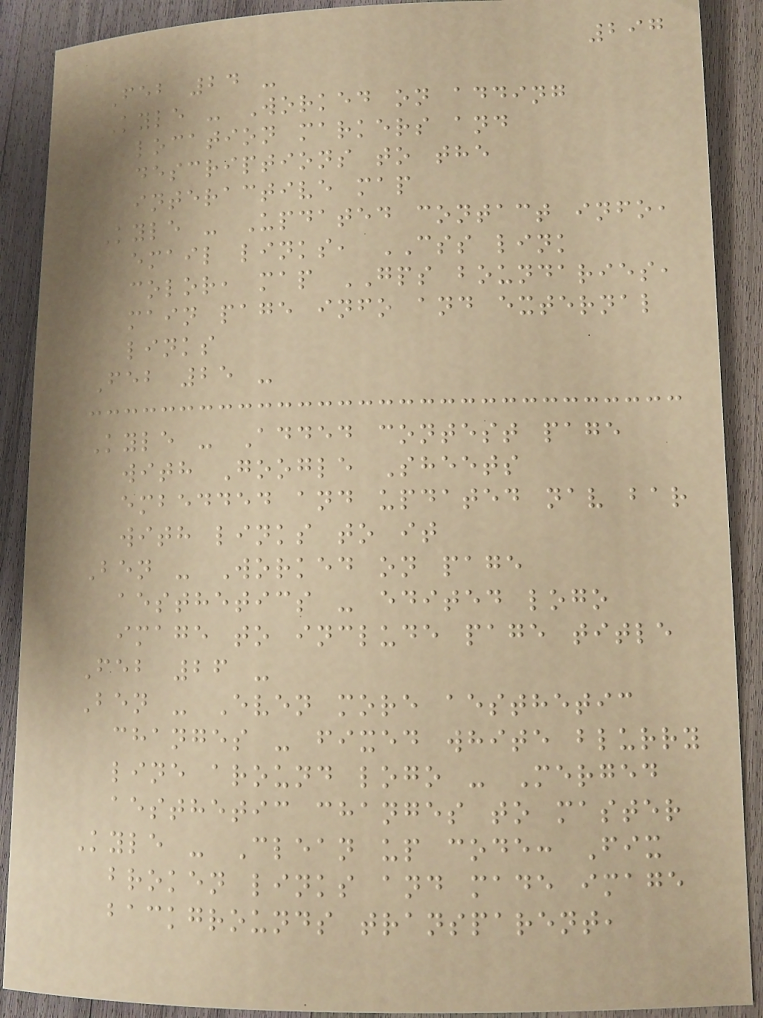297
Feb 24 -
Kyle - Worked on adding
location markers and
descriptions to the
interactive map
Kyle - Updated contact info,
email links, CSS link
color, map GPS boundaries,
main page info and external
links
Feb 25 -
Kyle - Added contest page
with Google Sheets
embedded and updated nav bar
with links to it
Ben - Worked on page
aesthetics - edited logo
image to include page title
Feb 26 -
Ben - Even more aesthetic
changes - fixed white blurry
line around logo - Merged
aesthetic changes to master
Kyle - Clean up code: Fix
broken links and made image
backgrounds transparent,
